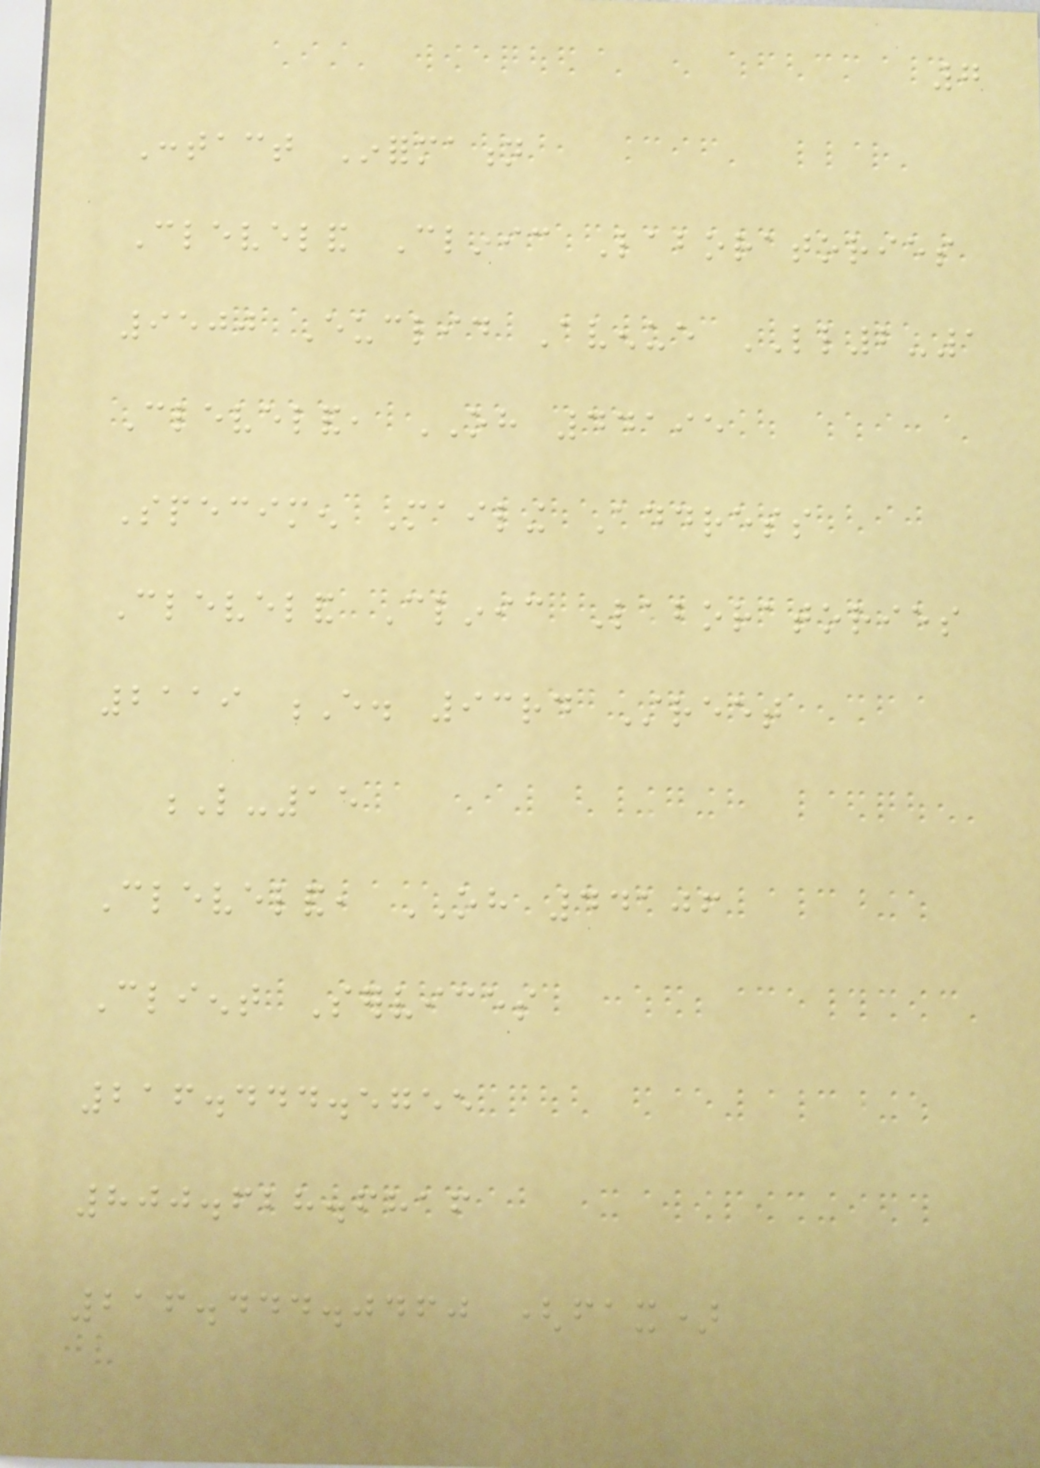7
Contact Information
Cleveland Clinic Laboratories
9500 Euclid Avenue LL2-1
Cleveland, OH 44195
Specimen Mailing Address
Cleveland Clinic Laboratories
2119 E. 93rd Street
L-15
Cleveland, OH 44106
Client Services
216.444.5755
800.628.6816
216.444.0460 (fax)
